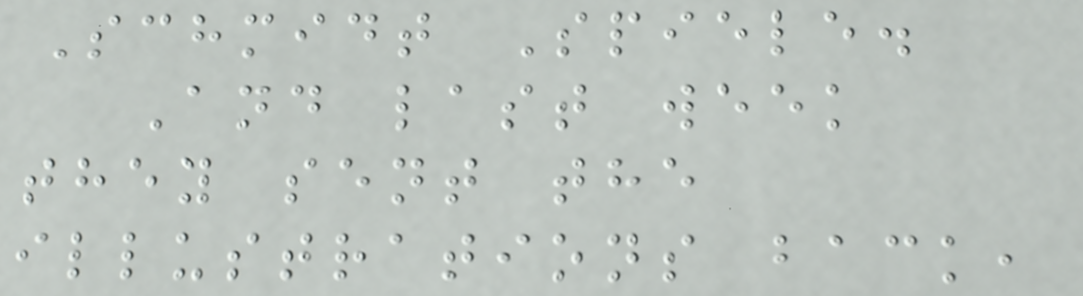Schmidt Spiele.
And last week
they sent the
illustrations back,
